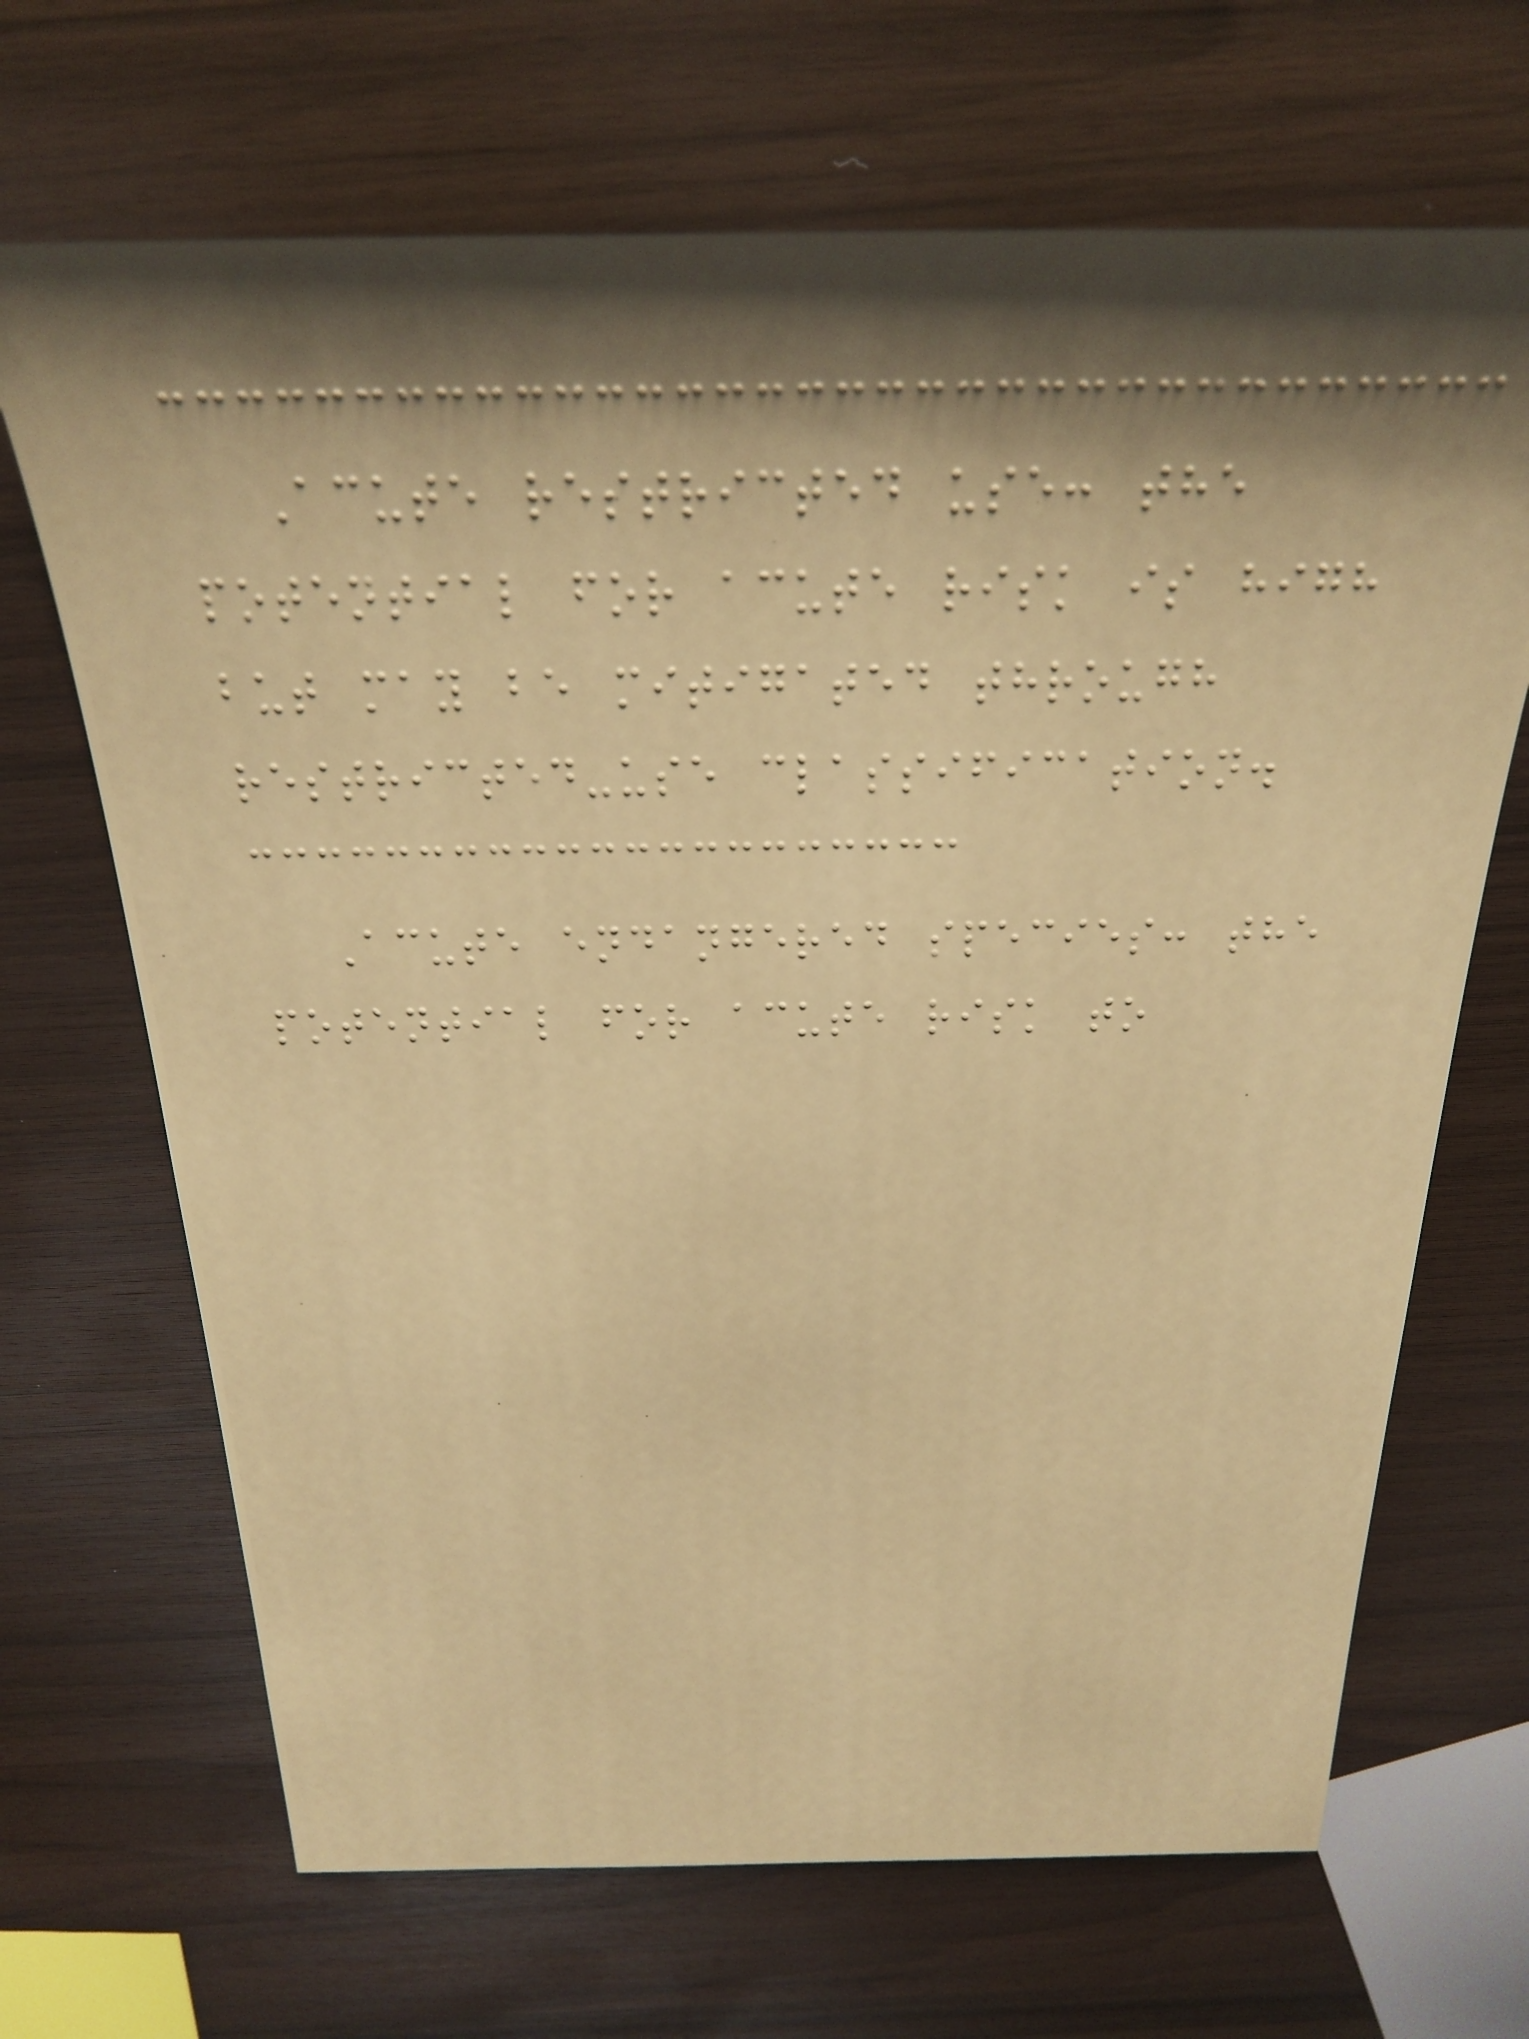Acute restricted use: the
potential for acute risk is high
but may be mitigated through
restricted-use classification.
Acute endangered species: the
potential for acute risk to
